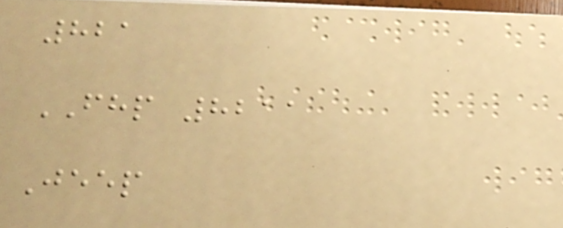821
FHP 8211
Jeep
